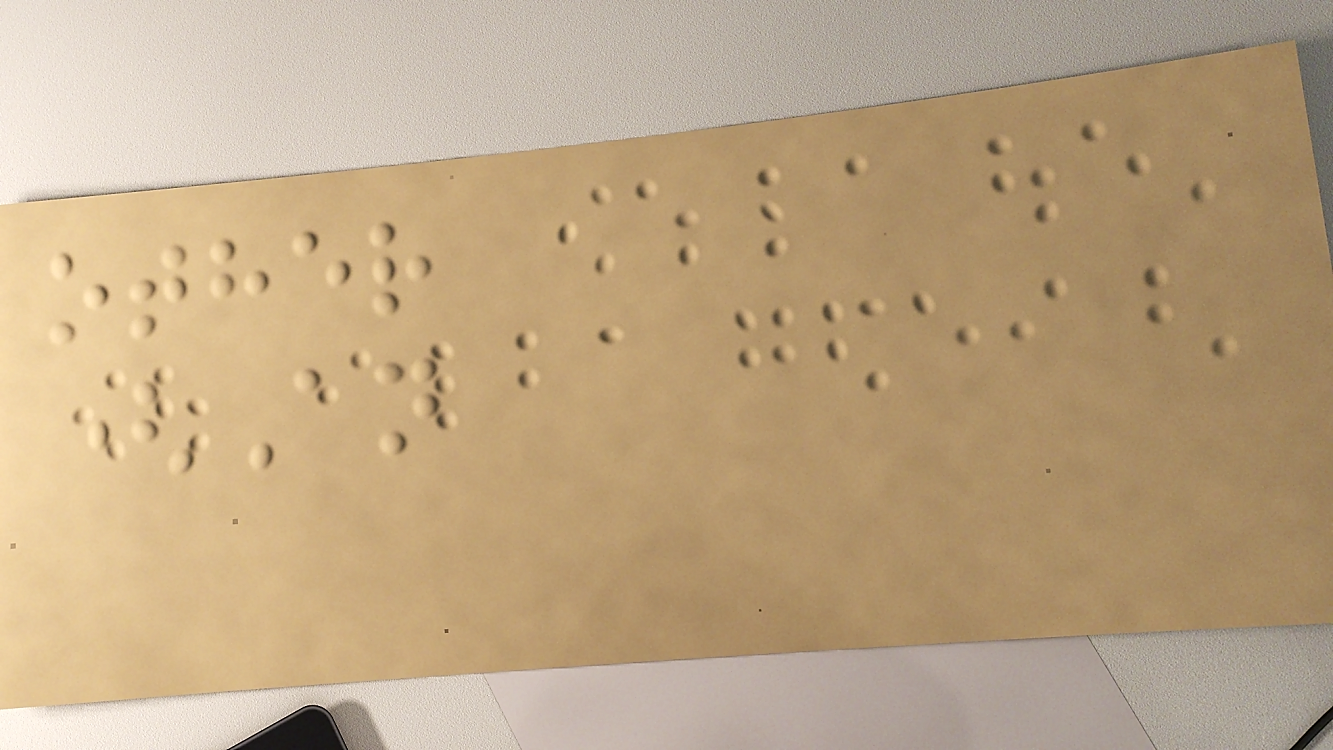other
(An
